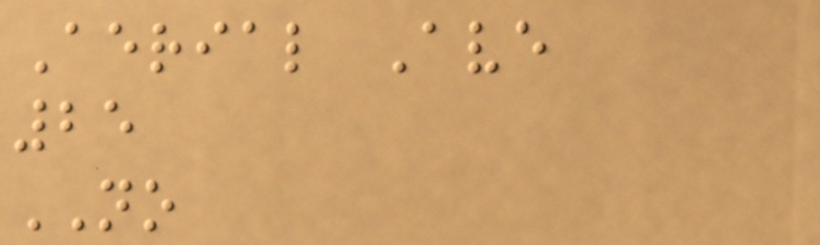Aerial Ave
25
NO
